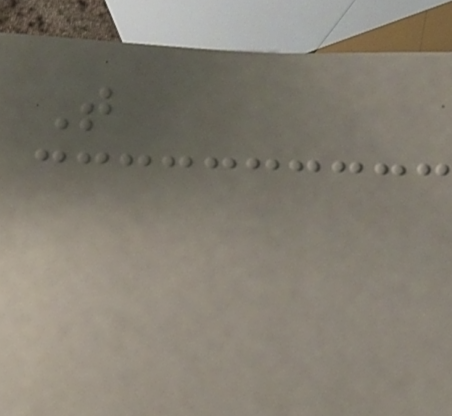That
